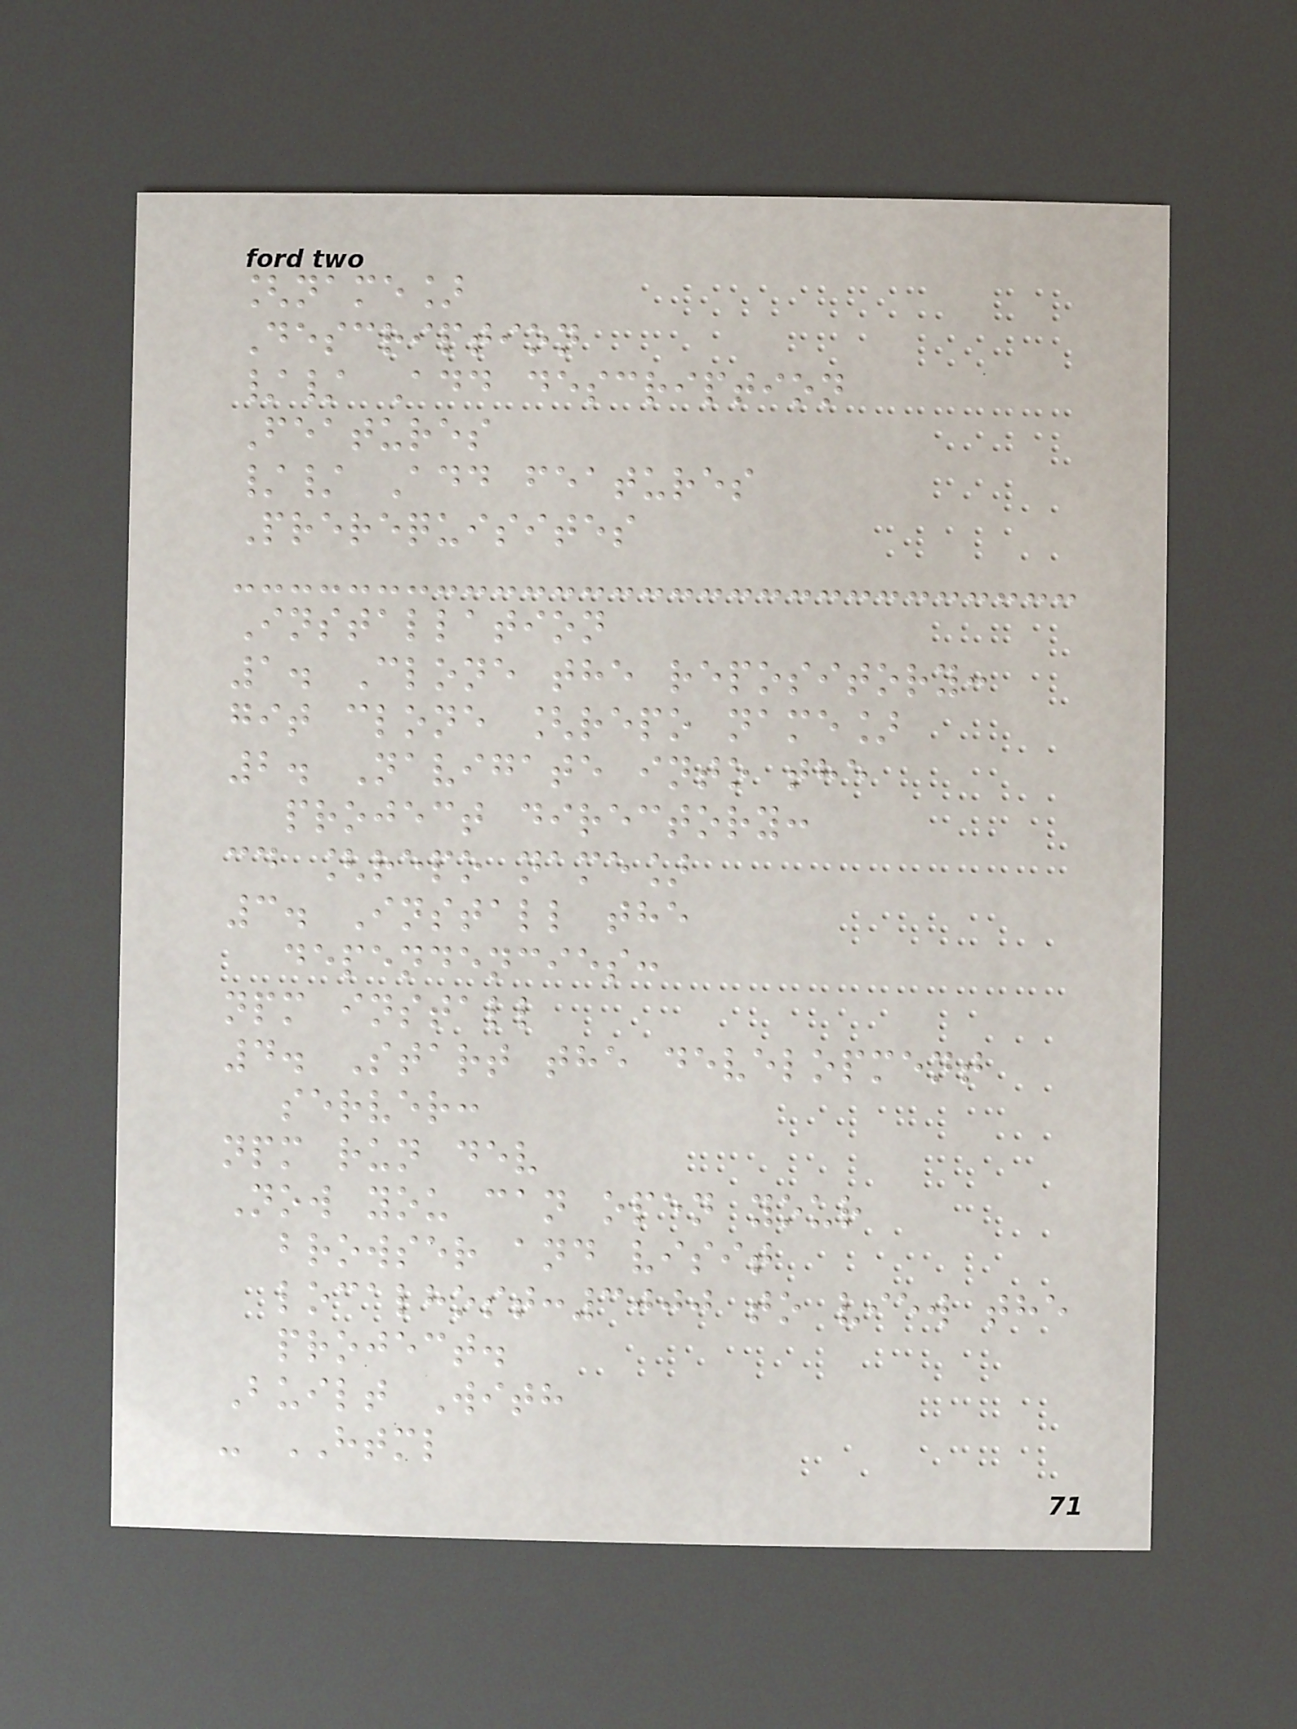[name]
Description
// Add description
Features
// Add features
Prerequisites
Installation
1. Clone the repository:
git clone [repo name]
2. Navigate into the
project directory:
cd [repo name]
3. Install the
dependencies:
npm install
4. Start the development
server:
npm run dev
Now you can open your
browser and visit
localhost:3000 to view the
project.
Built With
- HTML
